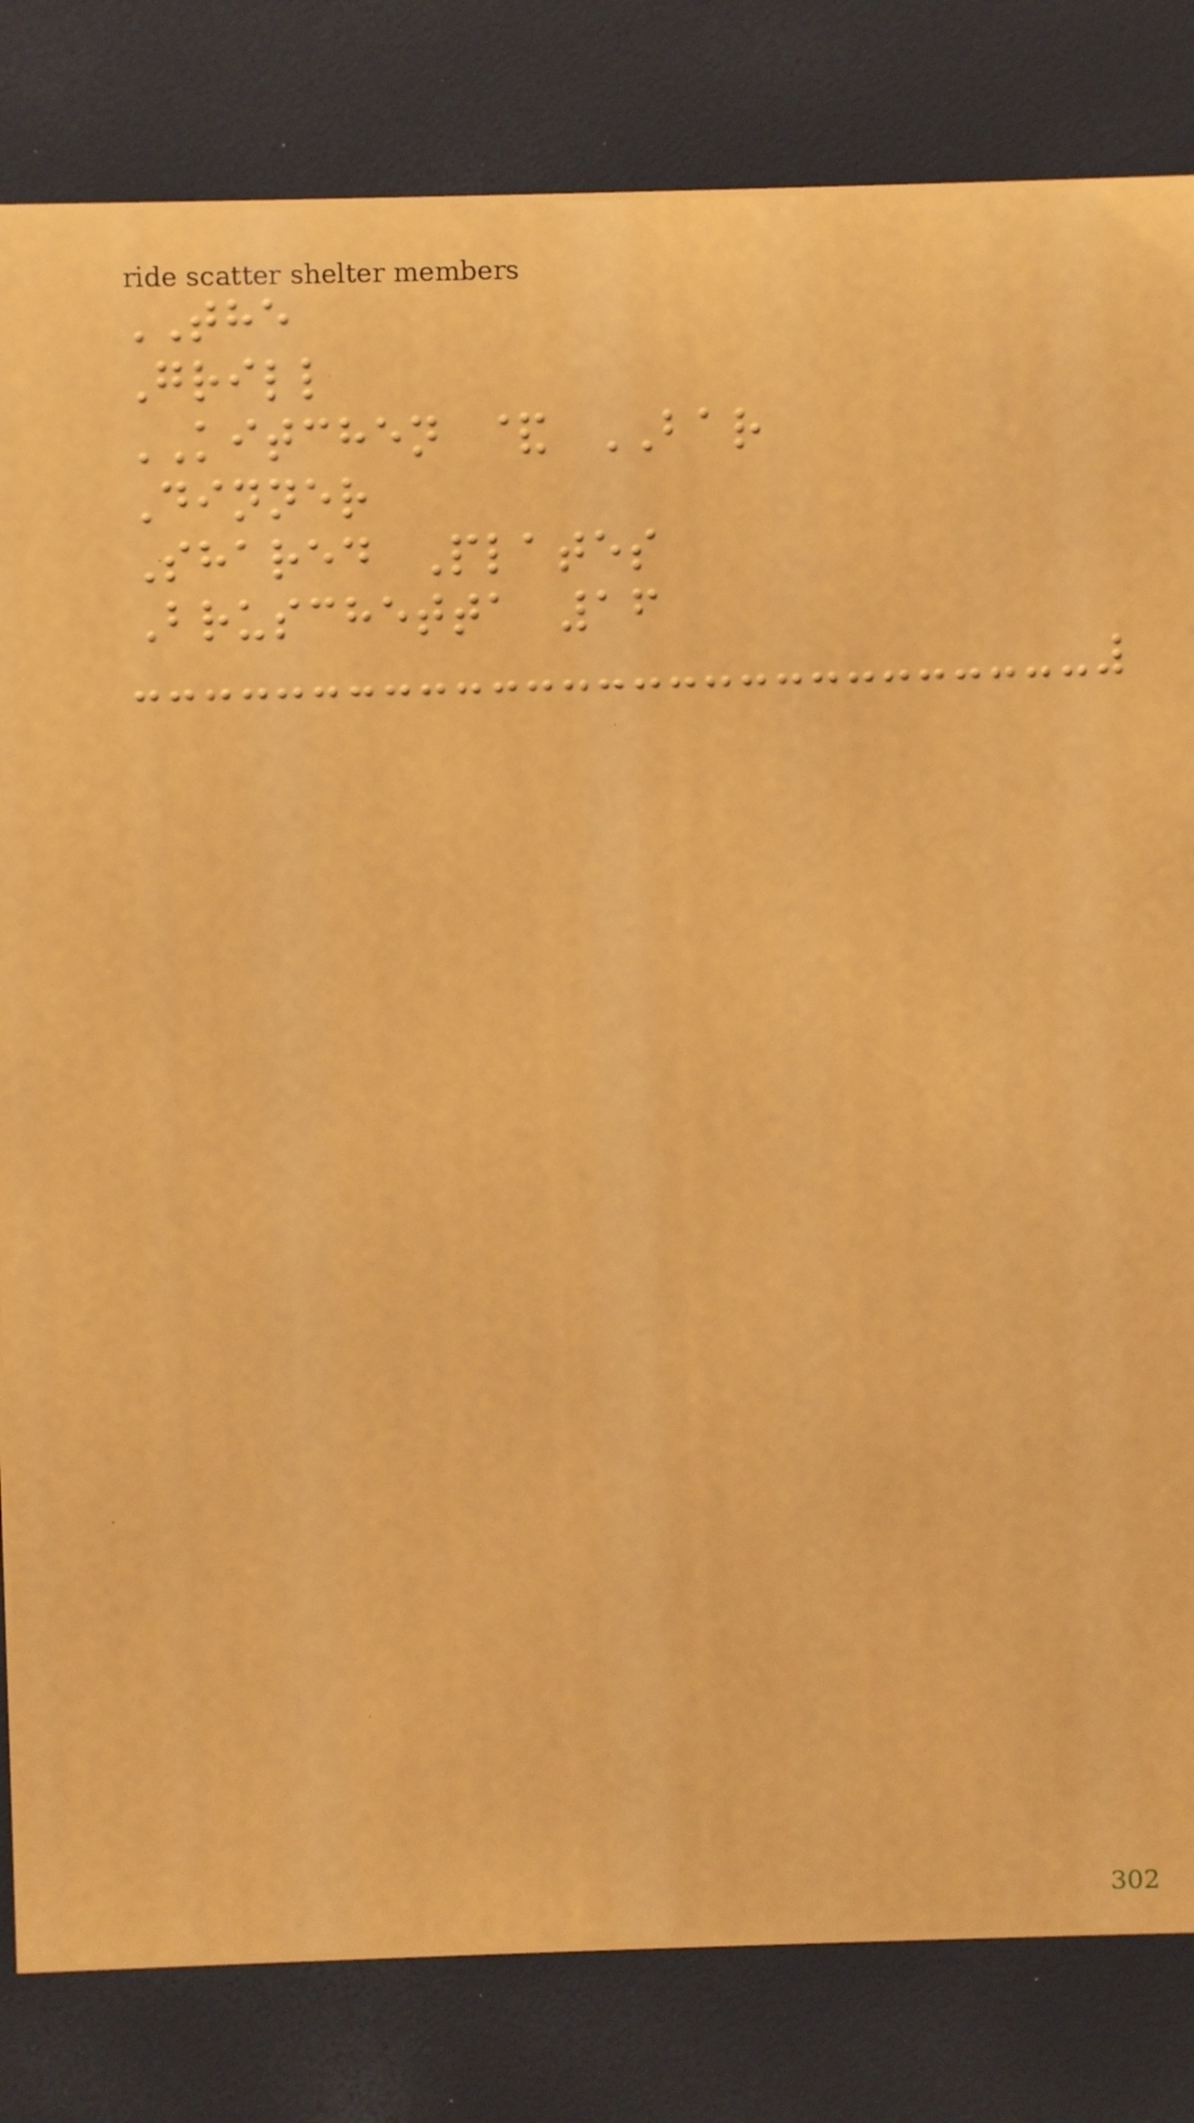THE
Grill
KITCHEN & BAR
Dinner
Shared Plates
Bruschetta 16
